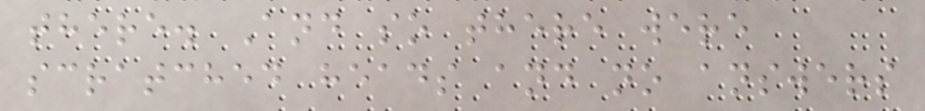there. And so there were
scratched heads and no answers
